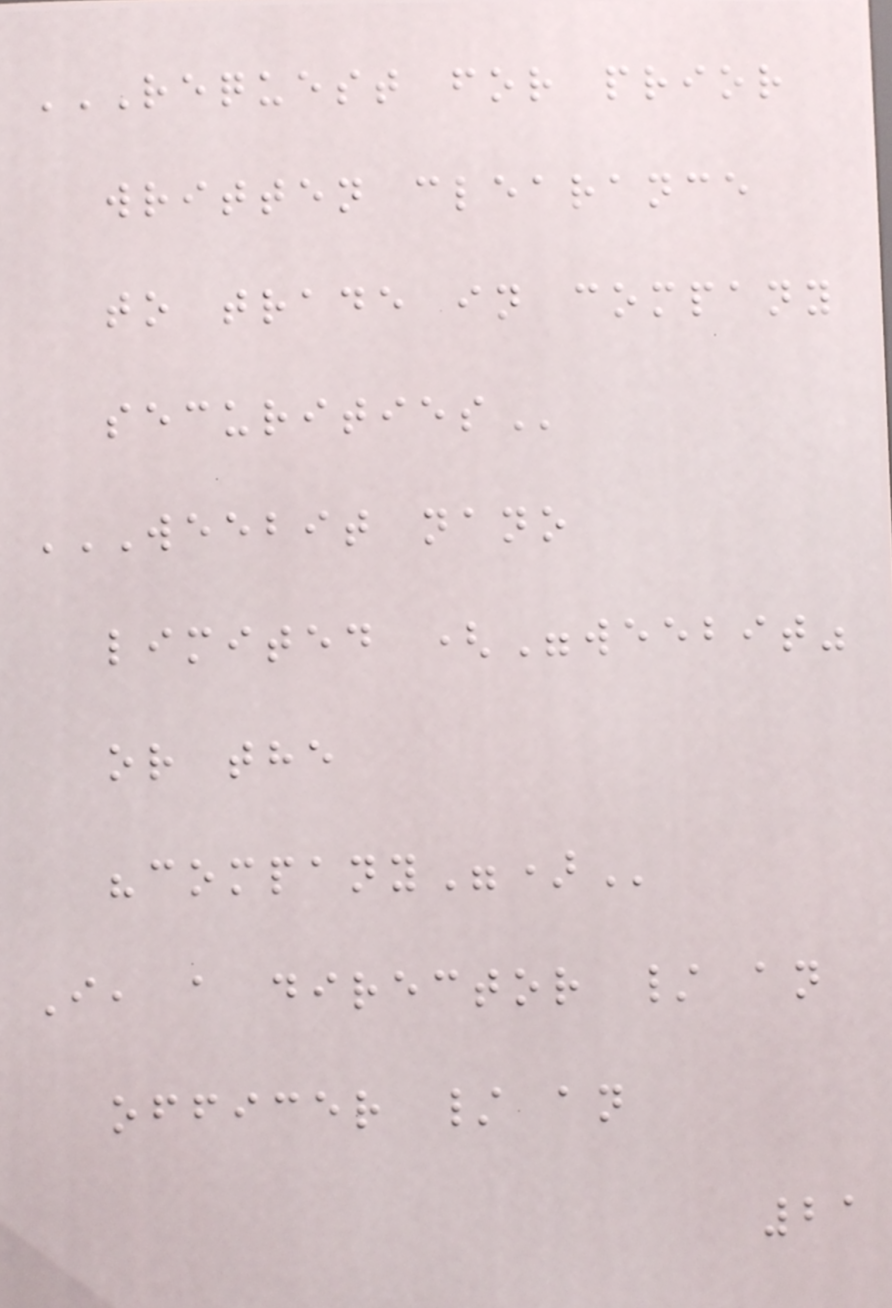REQUEST FOR PRIOR
WRITTEN CLEARANCE
TO TRADE IN COMPANY
SECURITIES
WEEBIT NANO
LIMITED ("WEEBIT"
OR THE
"COMPANY")
I, a director / an
officer / an
21
